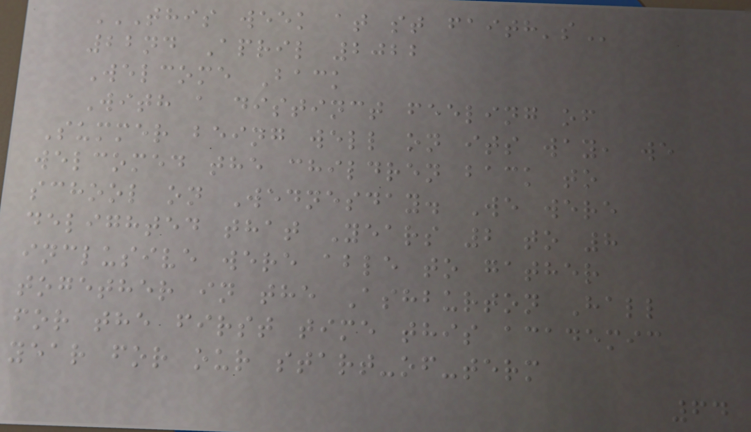THIS WEEK AT ST FAITH'S
22nd April 2022
Welcome Back
With a distinct feeling of
Summer being well on its way, we
welcomed the children back to
school on Wednesday. We were
delighted that Years 2 to 8
inclusive were able to gather
together in the Ashburton Hall
for the first time this academic
year for our start-of-term
64
